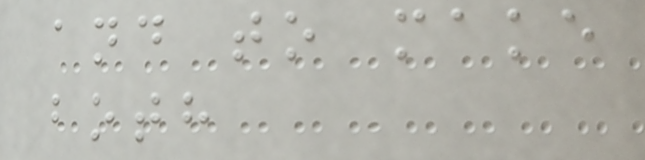and to make
both
